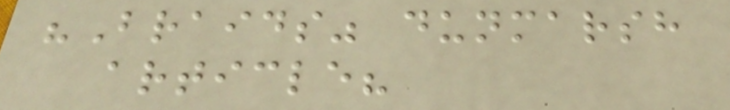"Braids" dunmarsh
article?
